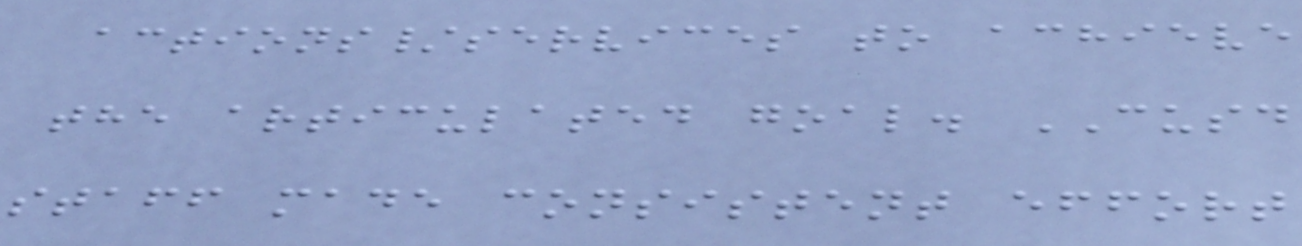actions/services to achieve
the articulated goal. CUSD
staff made consistent effort
